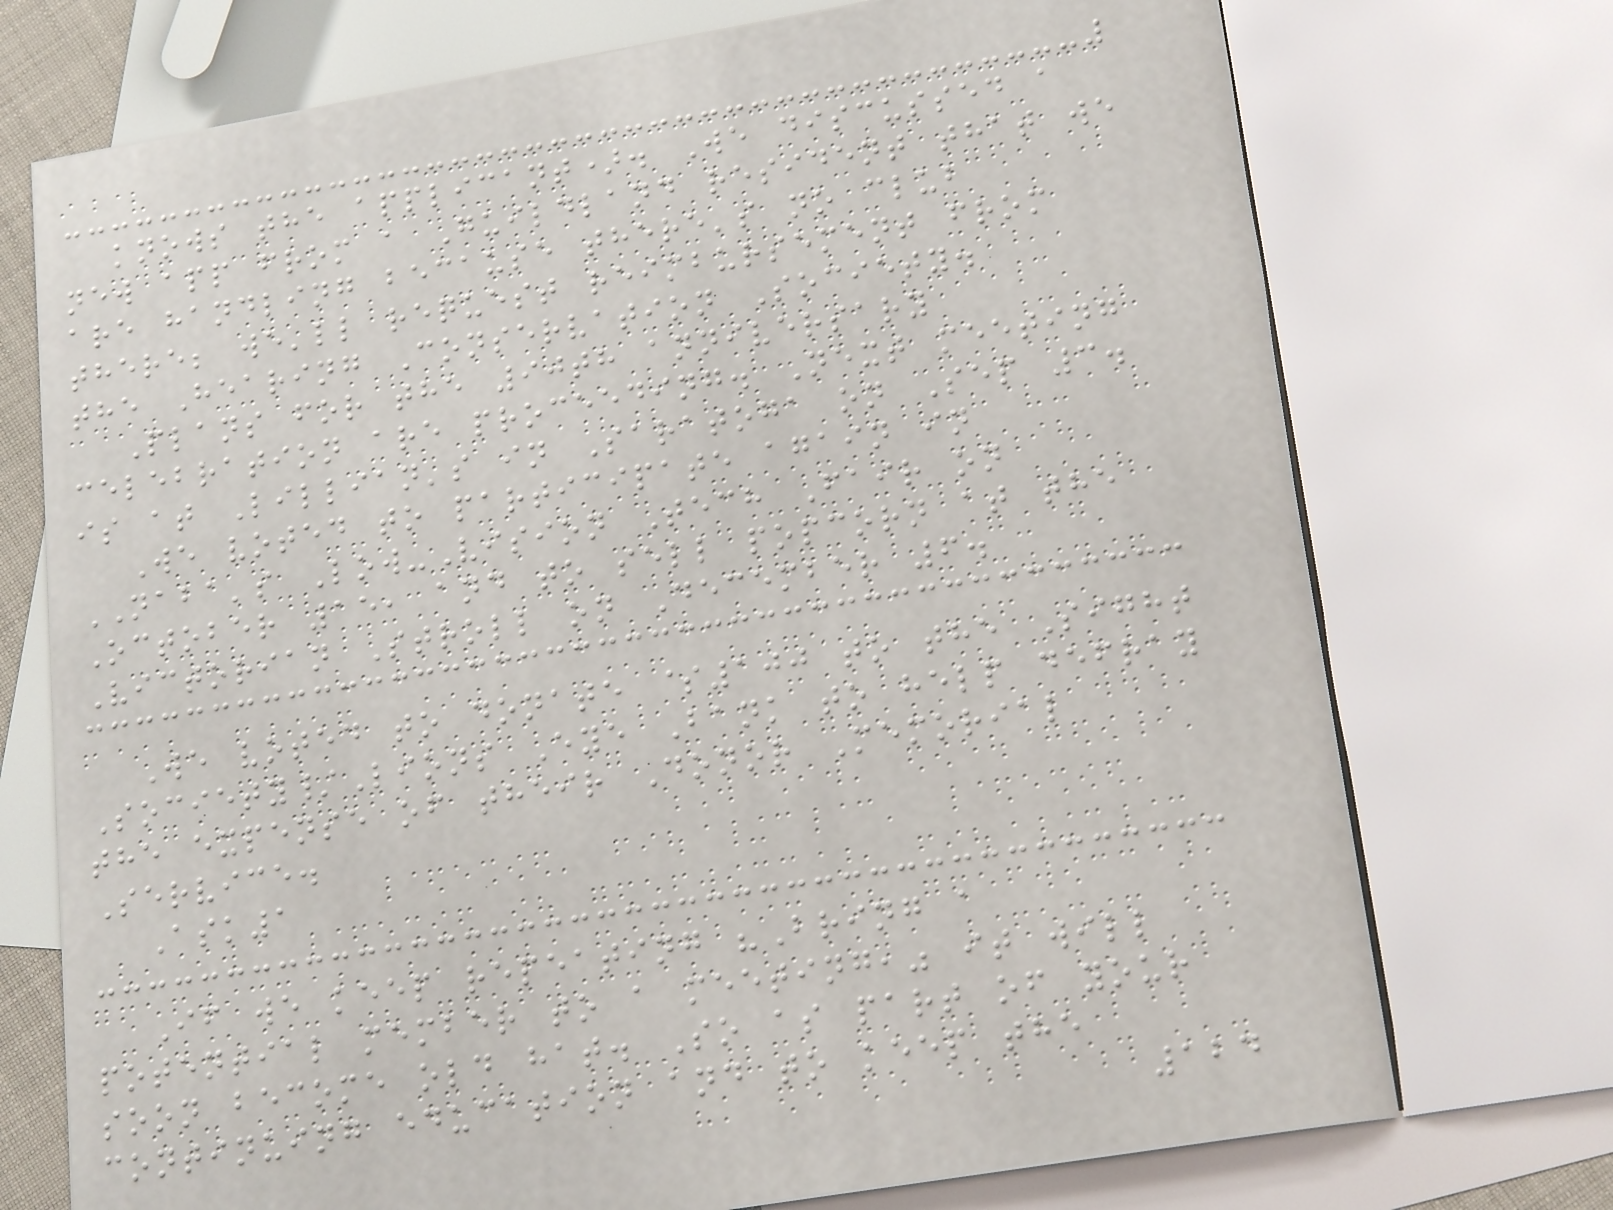knows the applicant). We discussed a
new app from a Guildland resident that we
are handling because there's no club
there; we'll request reimbursement from
the Hearing Conservation Society.
Plans for the 90th anniversary
celebration are proceeding. Next meeting
is at Lillian's in Saratoga on Sep 3.
We voted to participate again in
NABA's Low-Vision Tech Fair on
October 15, and to sell popcorn at the
Victorian Stroll on December 6.
We voted to donate $100 to the Sight
Society/Lions Eye Bank to help defray
the expense of their Donor Memorial
Service.
Ask1
If we keep repeating "Bring a
potential member to a meeting," it will
soon become old hat. So as part of your
continuing education and to keep the
124
